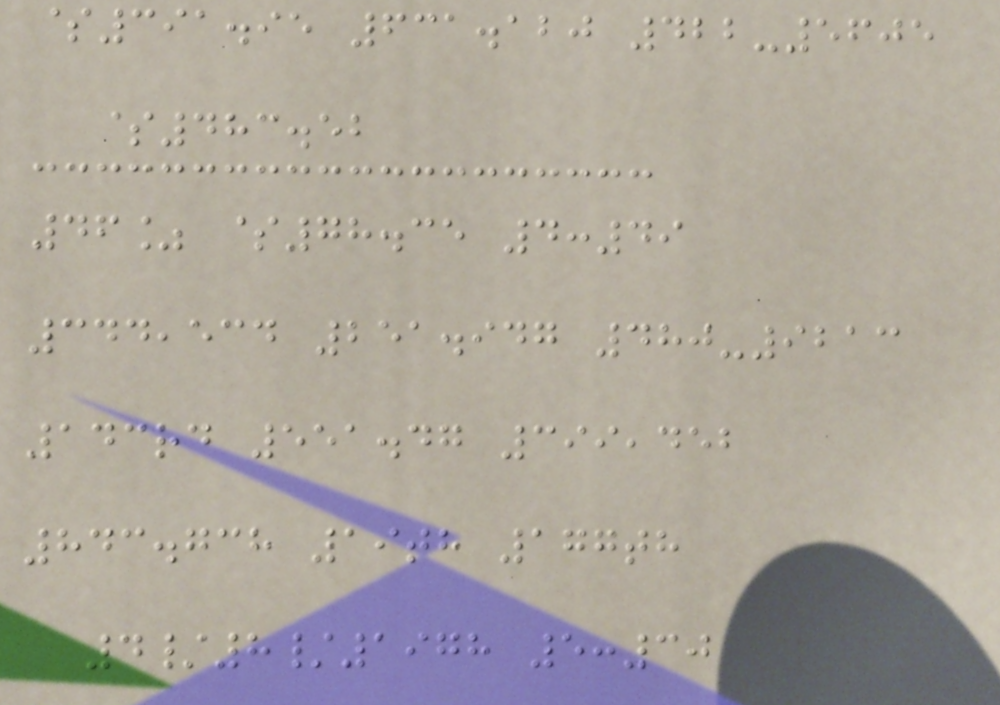$391.95 631.120 422-5605
$483.52
46% $78.35 4:49
344,534 251.947 480-9213
143rd 551.47 399,452
843.738 19th 177th
4/8/1978 5:30
